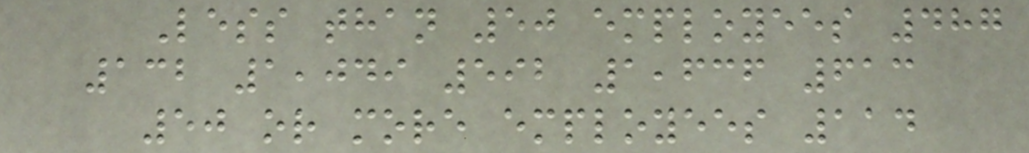Less than 50 employees 487
132 1,049 592 1,636 613
50 or more employees 114
